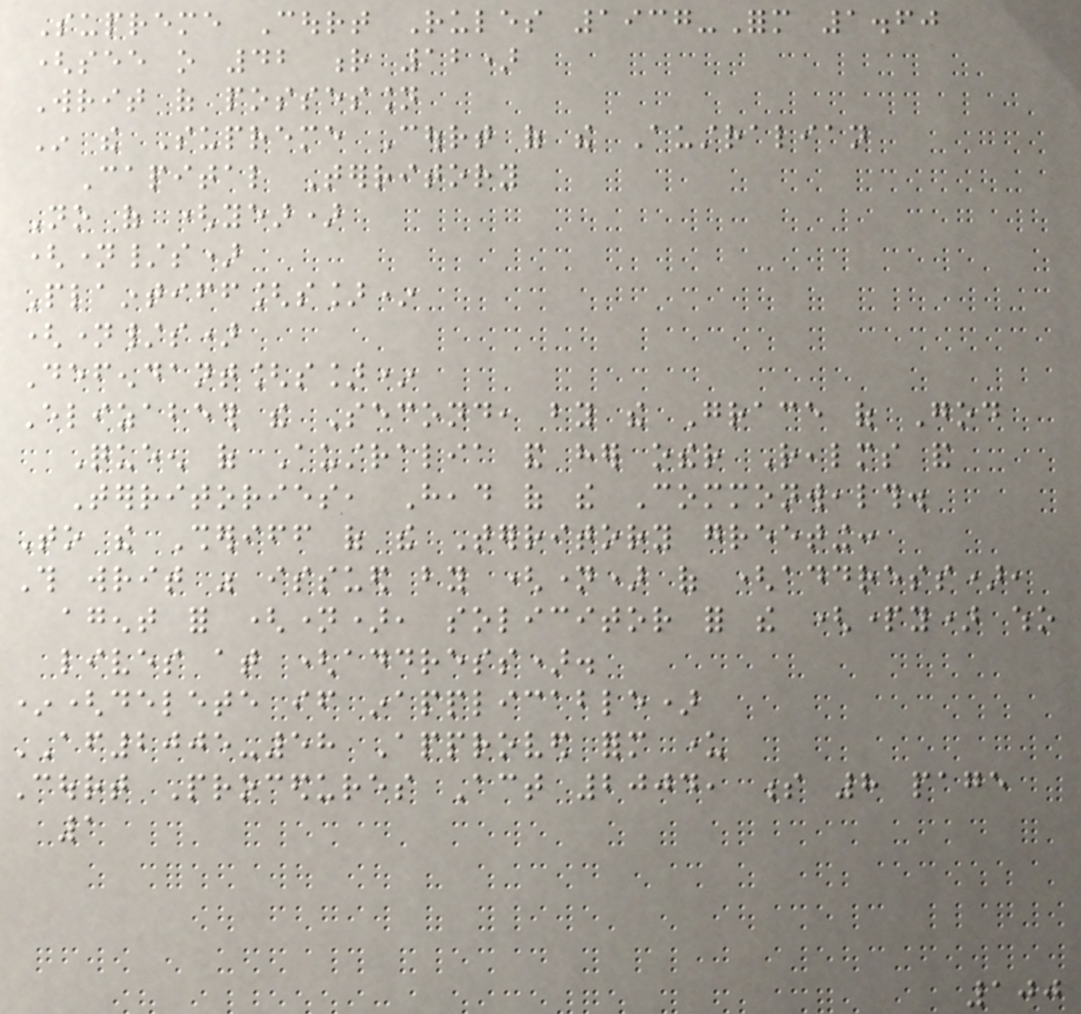Supreme Court Rules 1937-Form 1.60
(see o 42 r 12)
Writ of possession
In the Supreme Court of the Australian
Capital Territory
No of (year)
(name/s)
Plaintiff[s]*
(name/s)
Defendant[s]*
Elizabeth the Second, by the Grace of God
Queen of Australia and her other Realms and
Territories, Head of the Commonwealth.
To the Sheriff of the Territory greeting:
This writ was issued by (name) of (address),
agent for (name), solicitor for the (party) who
lives at (address).
*(delete if inapplicable)
AF2005-58 Approved form under
Court Procedures Act 2004, s 8 page
1
100
